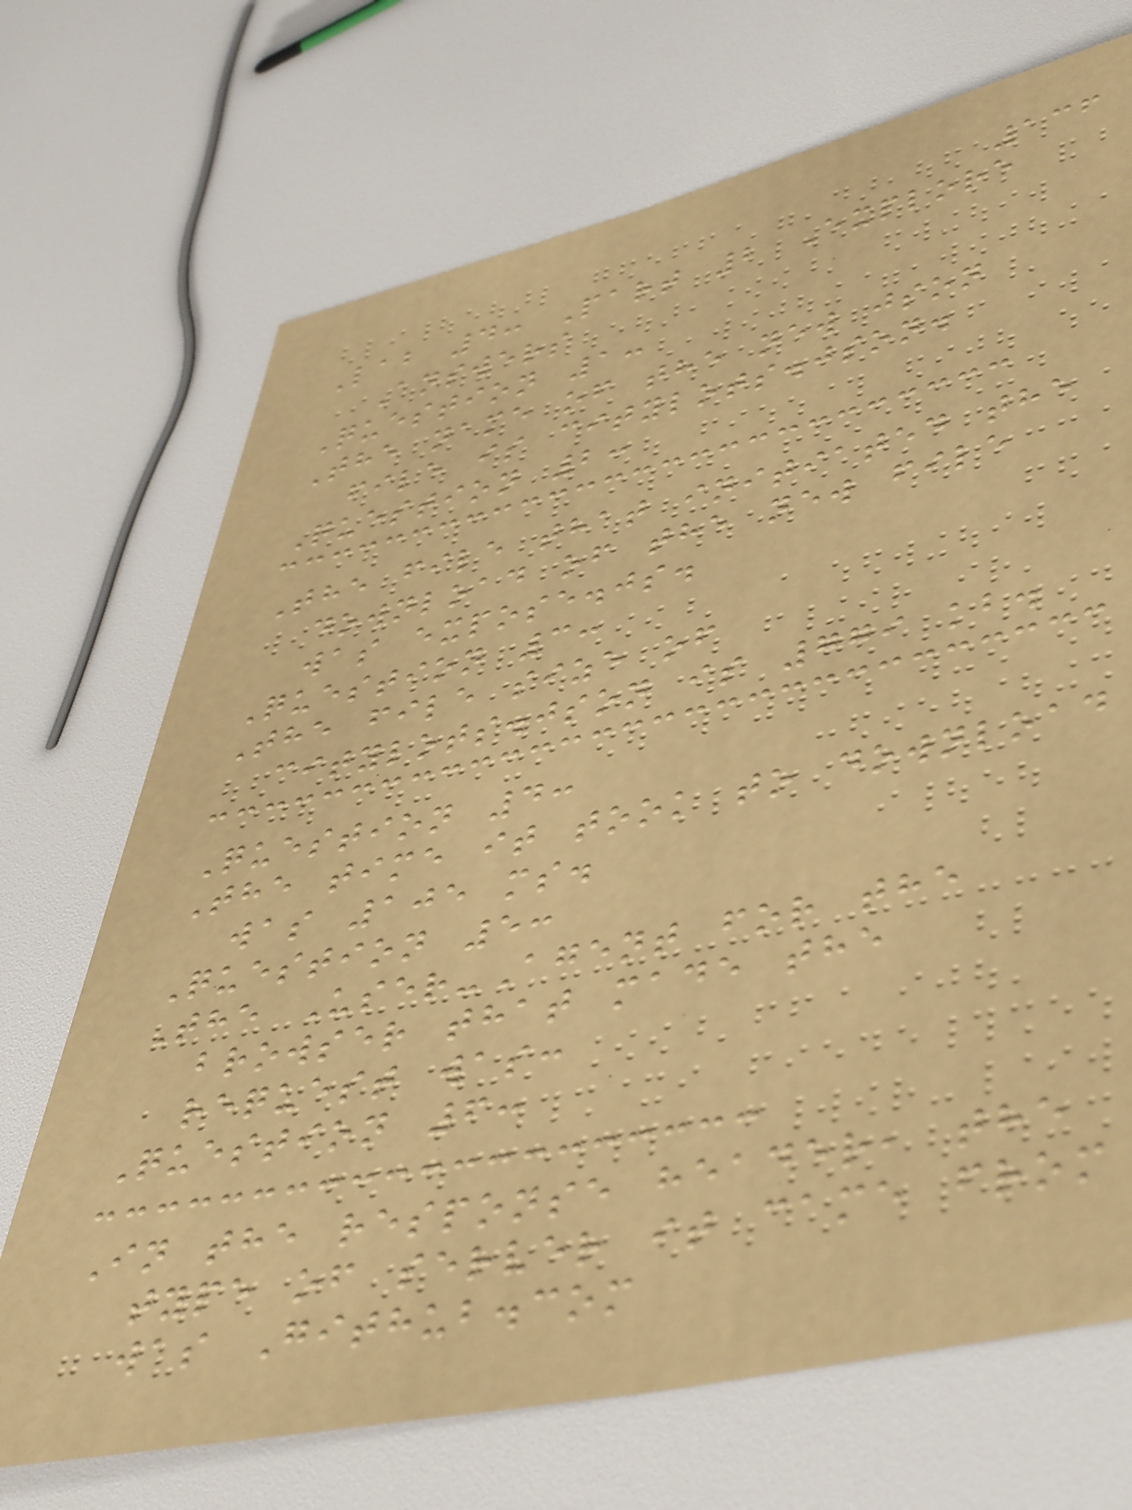136
Lab 4: Part 2 Explore
Answers
Question 1:
The name of the new json
file is citylots.json.
Question 2:
The file that initiated the
download of the new file
was expose.js.
Question 3:
The file size of
citylots.json is 779 kb.
Question 4:
The time it took to download
was 105 ms.
Question 5:
The User-Agent for the
browser that made the
request was:
Question 6:
In the response header, the
type of server it came from
was Github.com
